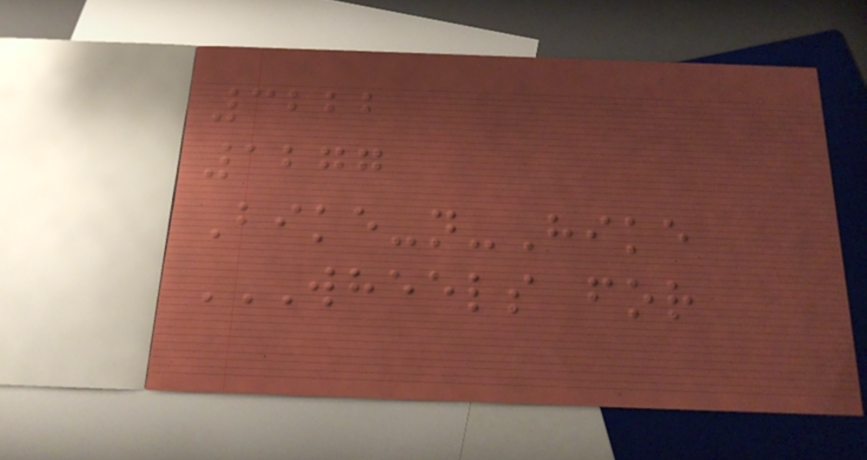3222
1277
Bike-n-Hike
WHEELS FOR
